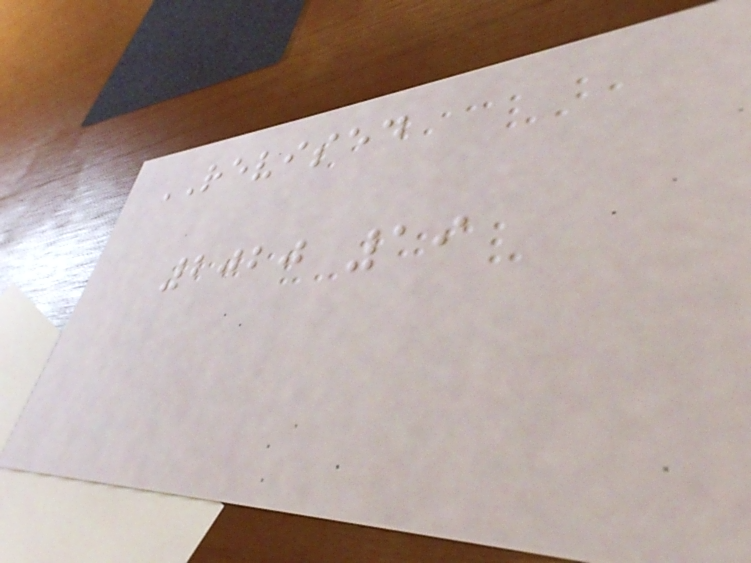REVISED
2020 19
